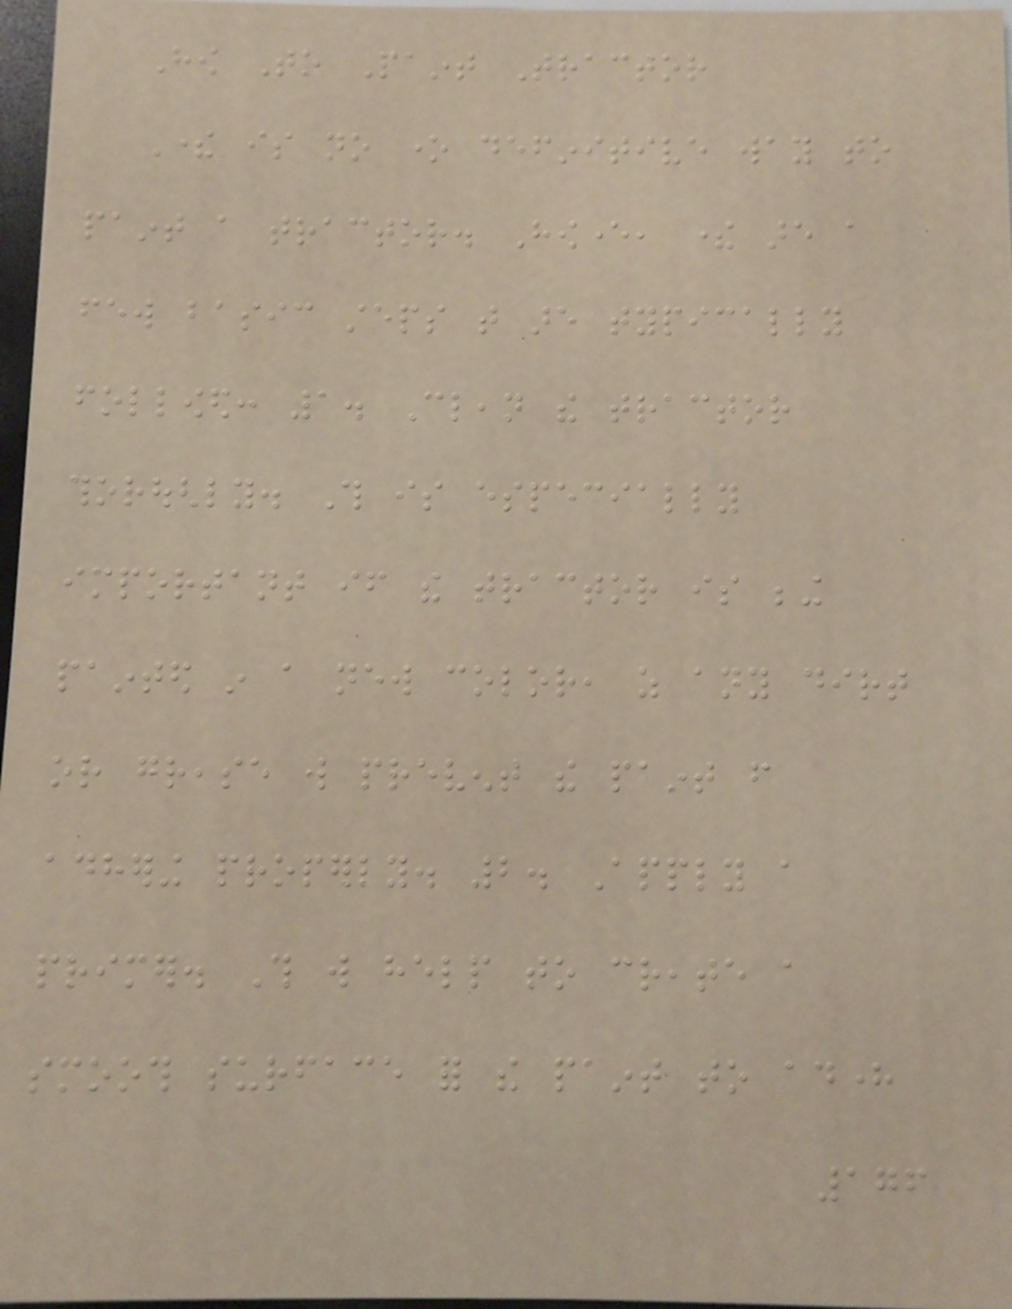How To Paint Tractor
There is no one definitive way to
paint a tractor. However, there are a
few basic steps that are typically
followed: 1. Clean the tractor
thoroughly. This is especially
important if the tractor is being
painted in a new color, as any dirt
or grease will prevent the paint from
adhering properly. 2. Apply a
primer. This will help to create a
smooth surface for the paint to adhere
176
